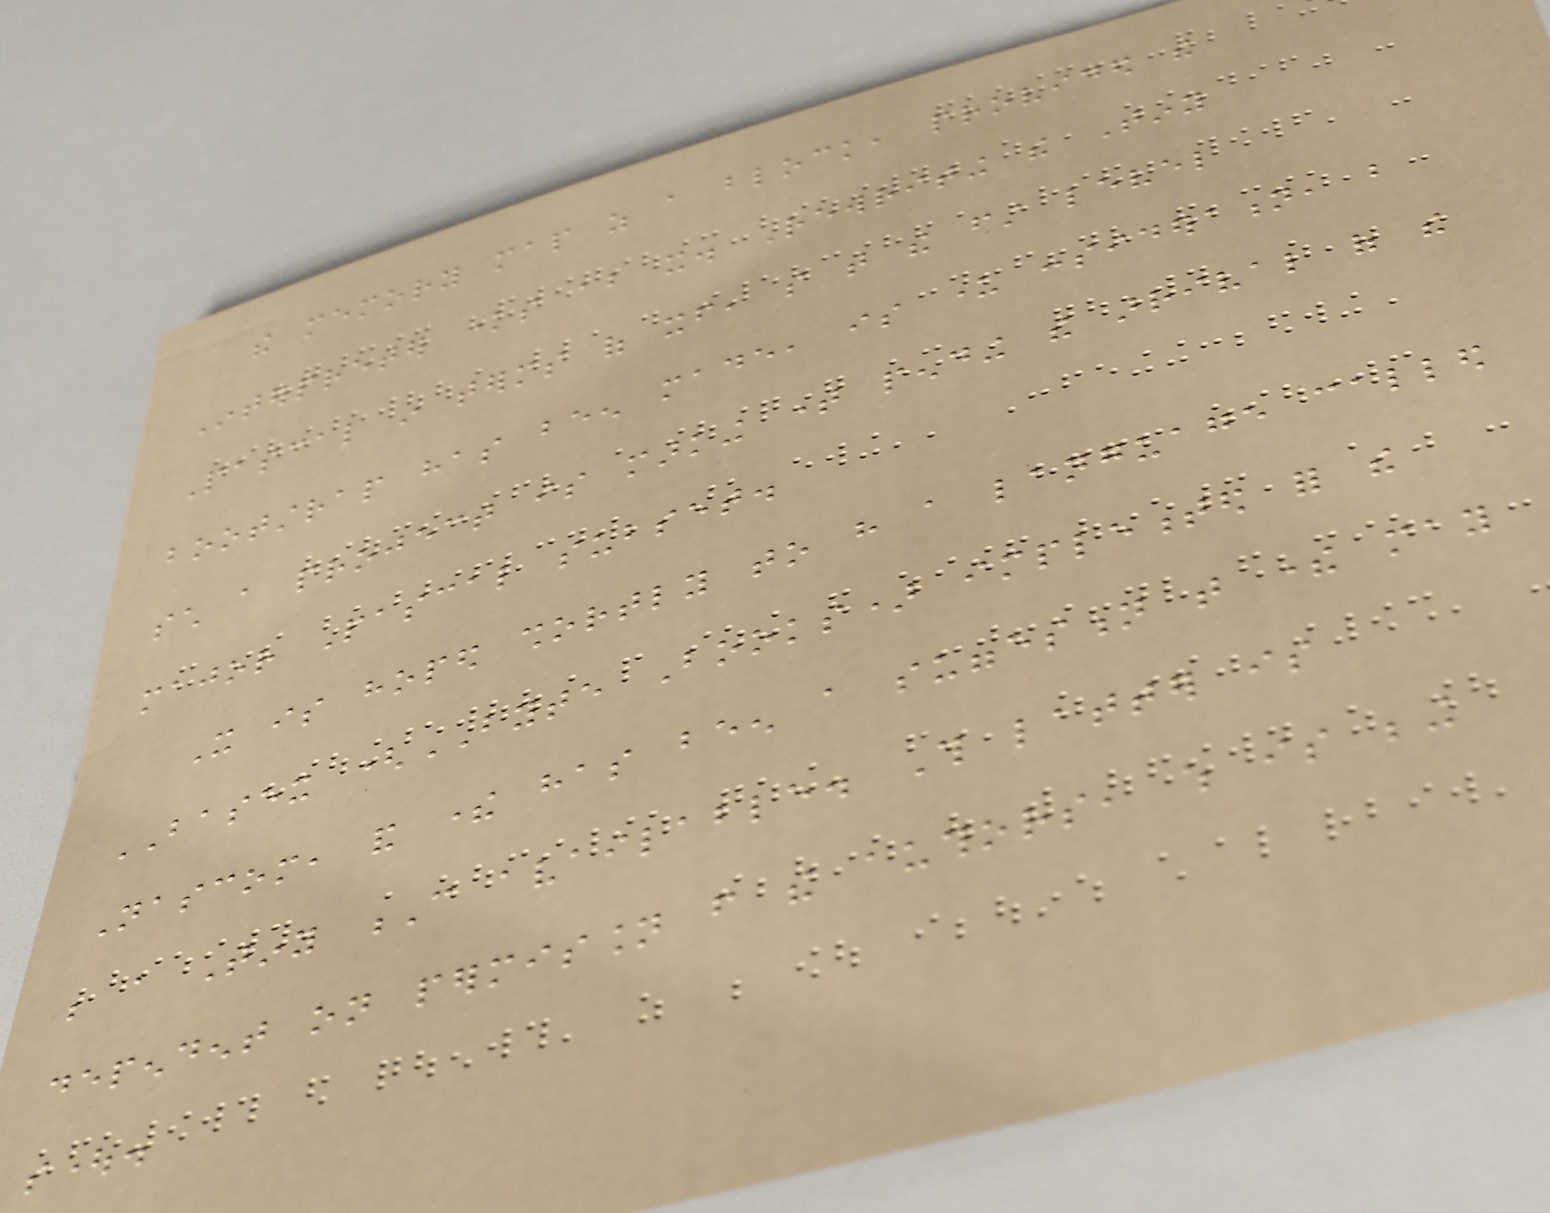the memory map as a block, provided the
Interpreter knows about it. Rewriting the Tiny
Pascal in terms of itself, so that the first level
bootstrap has been made, is under consideration, but
such a project is marking time pending the arrival of the
major Pascal subset.
It is hoped shortly to have a language called
BASEX (BYTE Books) implemented for the
Nascom, and there has been a suggestion that there may
be a Tiny C available. This latter is
dependent on permission from the authors, which is being
sought.
